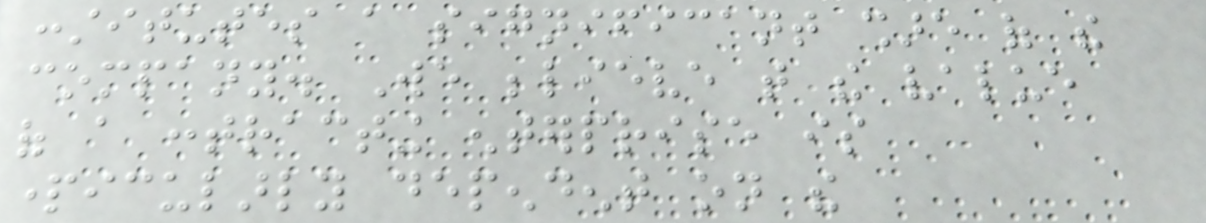constitutes a significant share of the
company. We believe that the value
of a contracting enterprise is
particularly dependent on the
